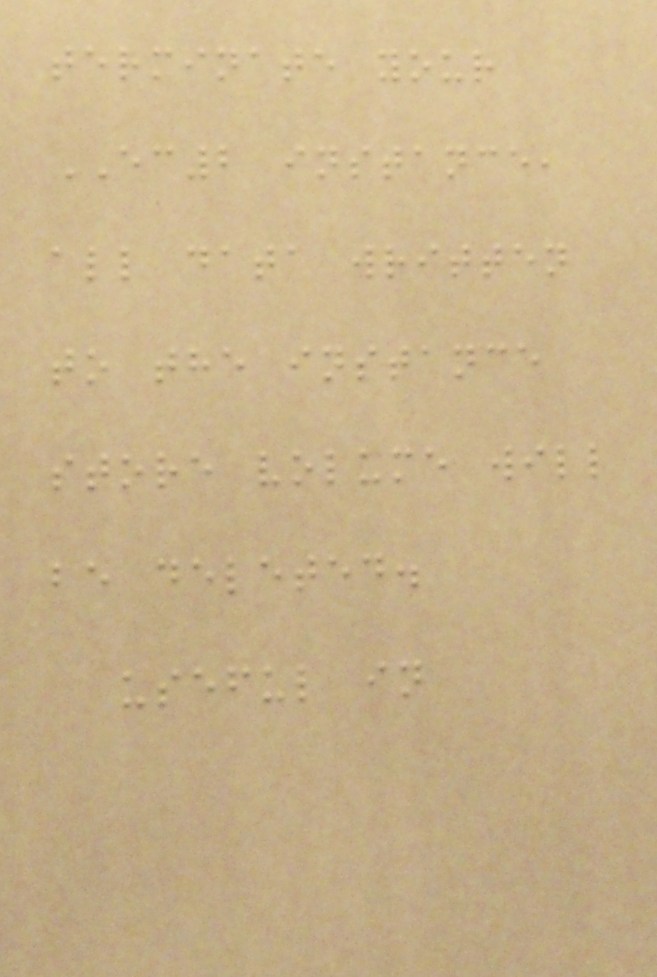terminate your
EC2 instance,
all data written
to the instance
store volume will
be deleted.
useful in
